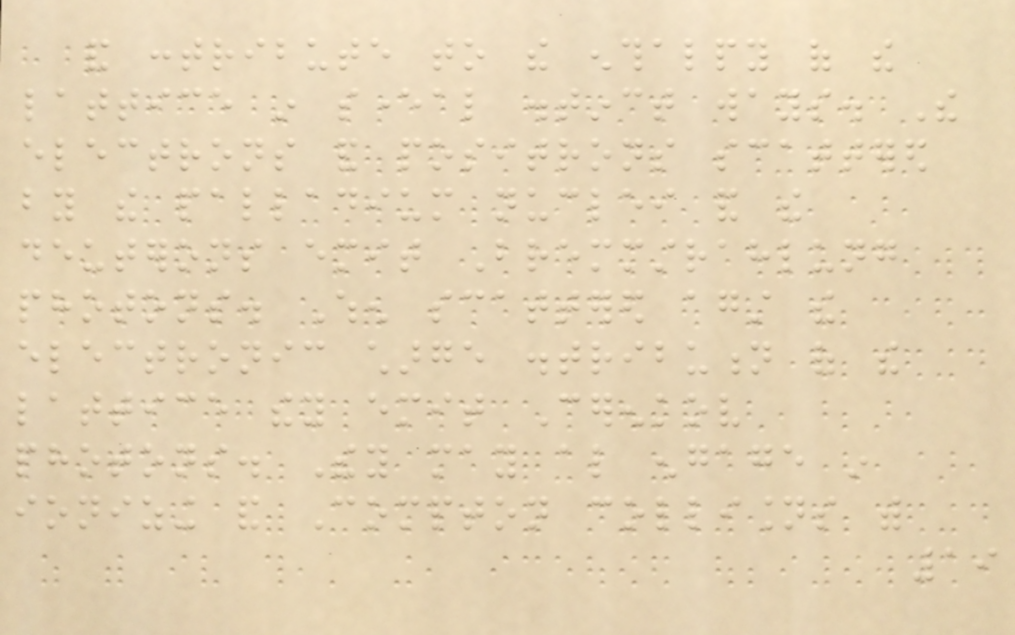and contribute to the enthalpy of the
lattice in several distinct ways. The
electrons and positrons scattered
by the palladium nuclei and the
deuterons emit Bremmstrahlung
photons. When scattered against the
electronic charge distribution of the
lattice they emit Cerenkov
photons. They may also engage in
ionizing and Compton collisions with
19
